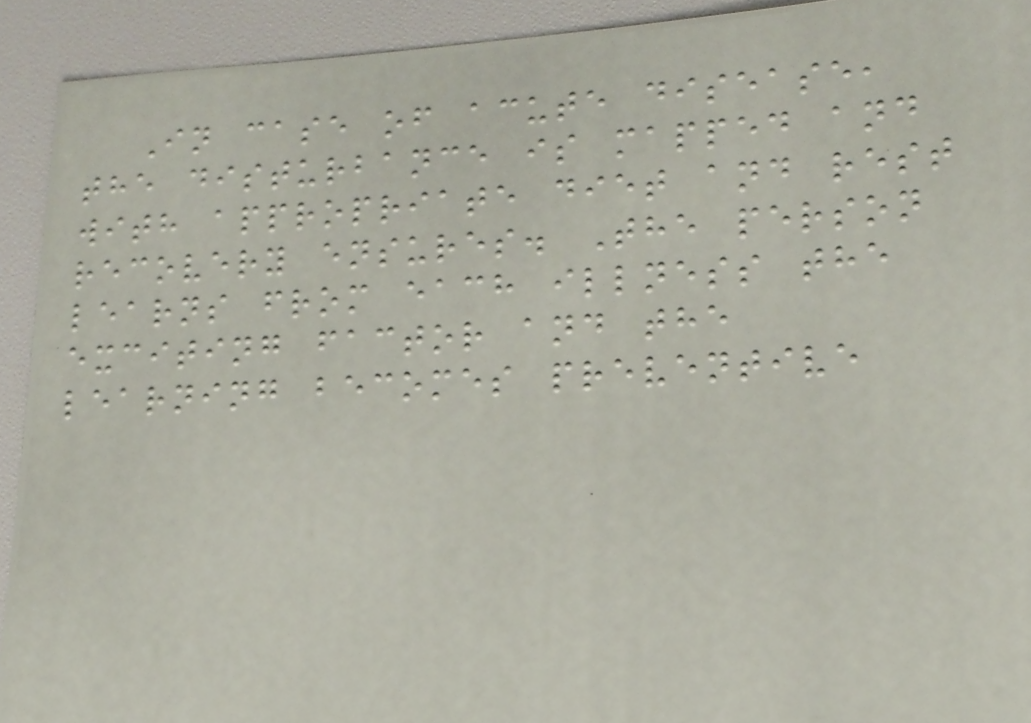In case of acute disease,
the disturbance is mapped and
with appropriate diet and rest
recovery ensures. The person
learns from each illness the
exciting factor and the
learning becomes preventive
